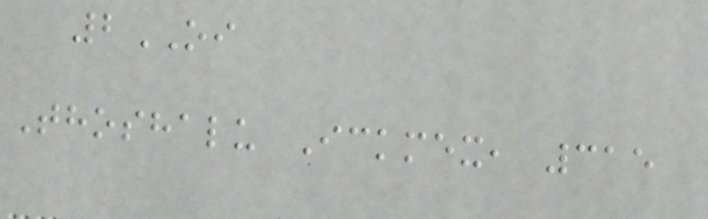2OI
Thoshalu Ickmex, 315
